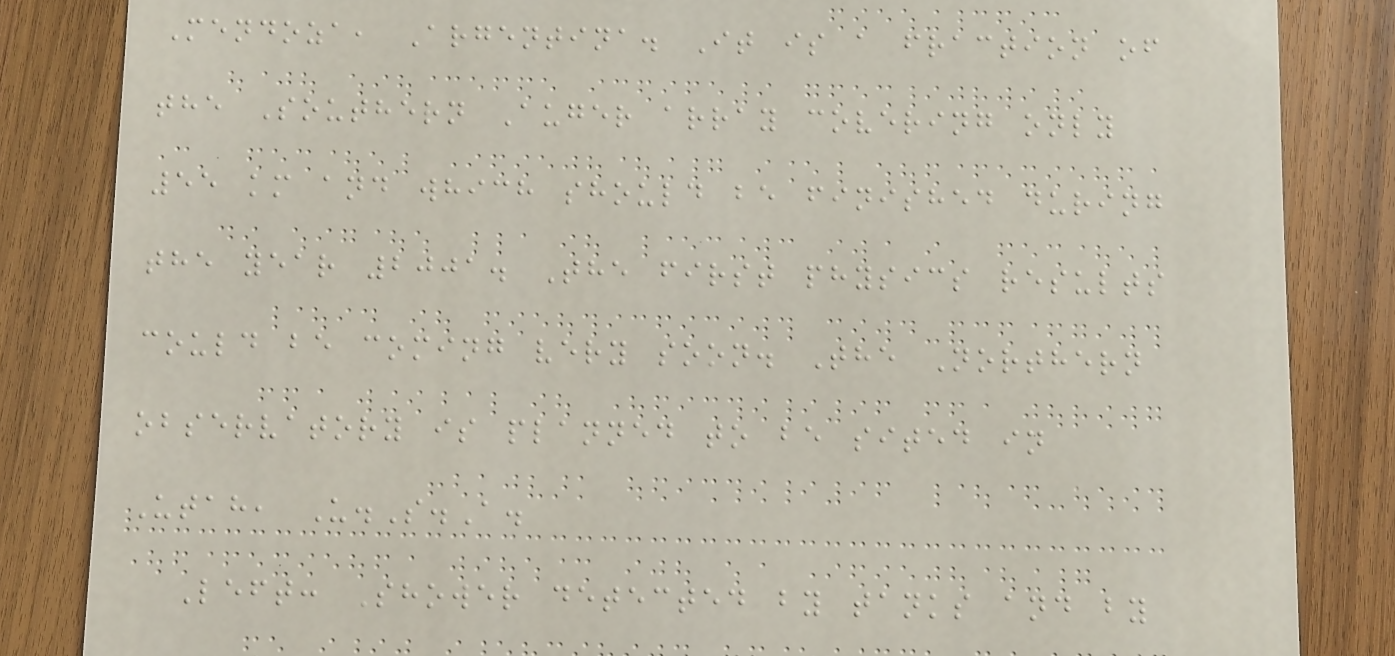Mendoza, Argentina. It is a fraction of
the Southern Auger array covering only
55 km and which should be finished during
the year 2001. The first physics results
could be coming very soon. The Northern
observatory is planned to be sited in
Utah, U.S.A.
Left: Shower detected by tanks and by
